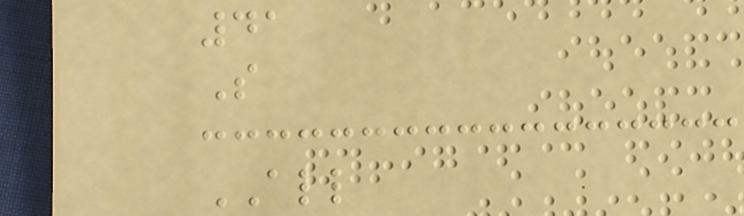41
S
ALL
